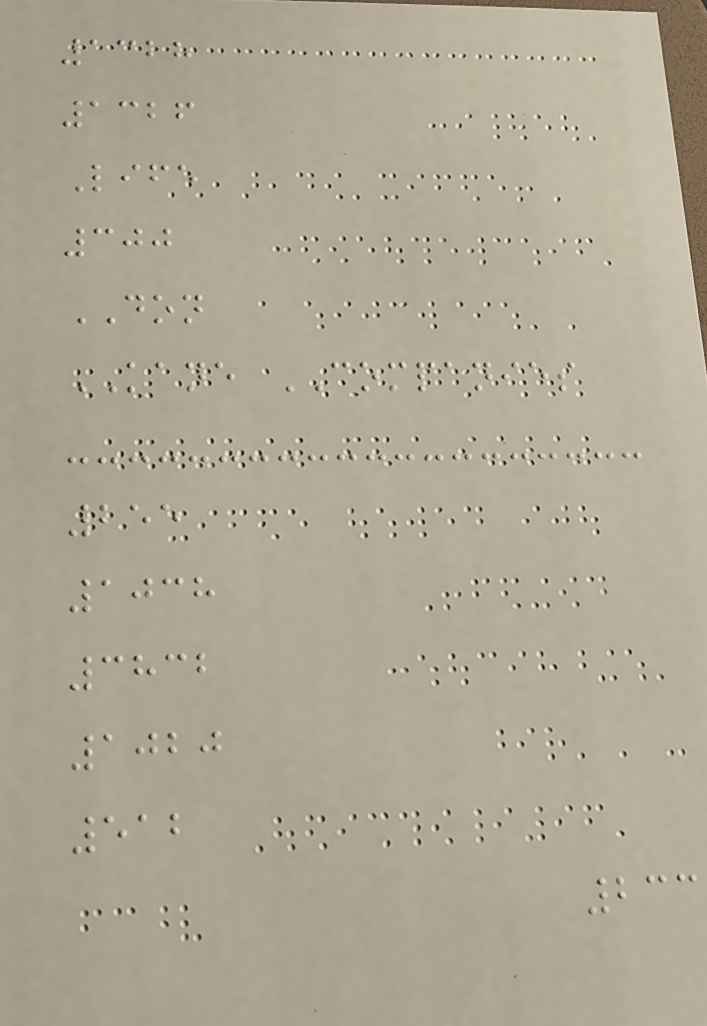1328
1326
Life
300
DON
KANE COMPANIES
255
1038
3832
1020
512
233
